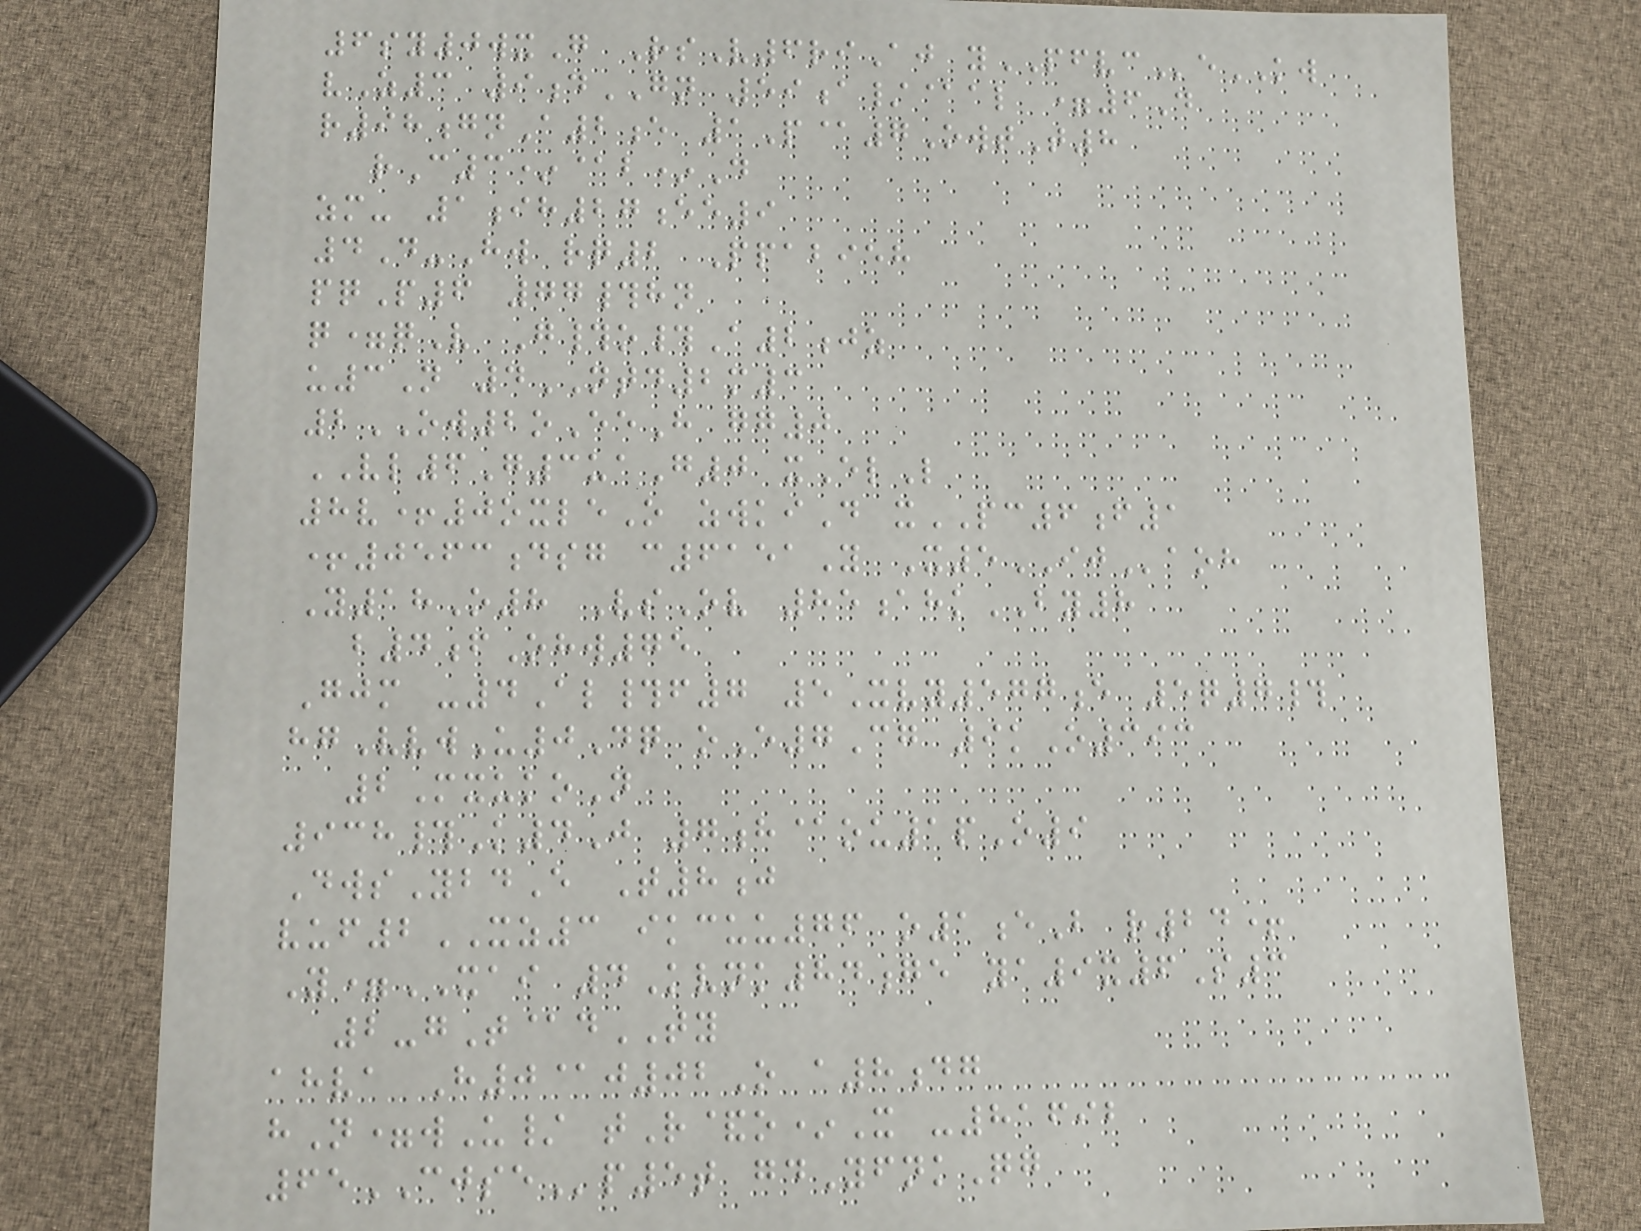6sy0wxG RsV6riAj yPFVCeKW
vZ3 9dGN 59a/@al =6D
r98gnA2e 1P@7OwtT8
rC3*@b*D
zm- 1ih27ee9
4D-Hw rq2 Ppabieh
pqP6 77#hn
q=qV G#o#A2jz
u3N 4NTD2m3
2OW2oEeH gg0
VL6G3uaG0 xElL
8v+0oxleO zwkiD xPC6f1
+0563dsg c6151Y X5IJaoh
Y18O8 VsOv 85ahkBY8
b4fOhw75
Gjm -4Al#f7 5Xvy577e 5q7#
hgVvwU0Dq oE7Cg 9kO393
2MxukoN
938#K4J 7h@ou1pO9
DwsYbdE T8j
vuf2XZ3 ikcuu76 o1eB r24+
Y=XAI 4Kvnk84ge ya9x6S3
2-gT@dTY
ahva H0@j02O a8dg
hN=wU/ tR&o*X -81692
65CJSEp5t gdYfnkQg
